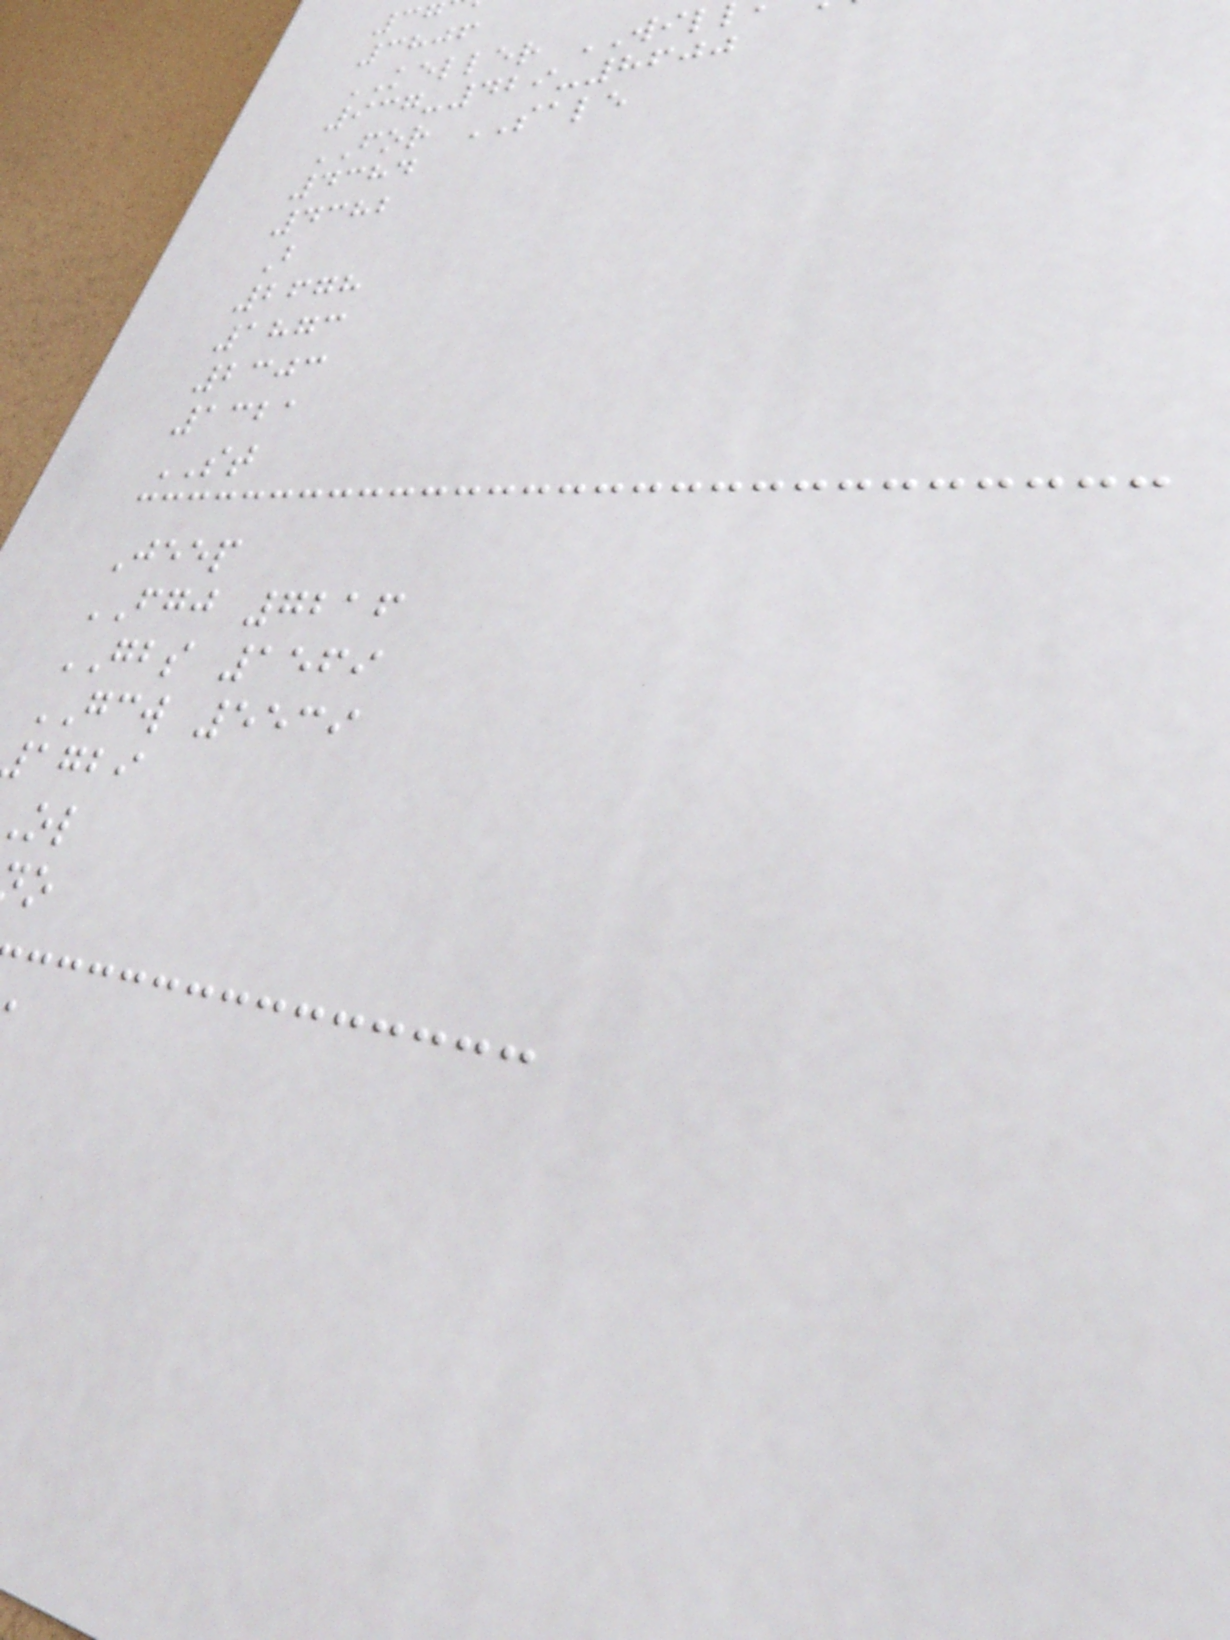3806
KELLER WIL
937-429-8600
FOR SALE
4384
4382
B
2678
1873
2303
1321
ST
Jeep
FGJ 7216
GBS 1569
GCW 5539
agbi
